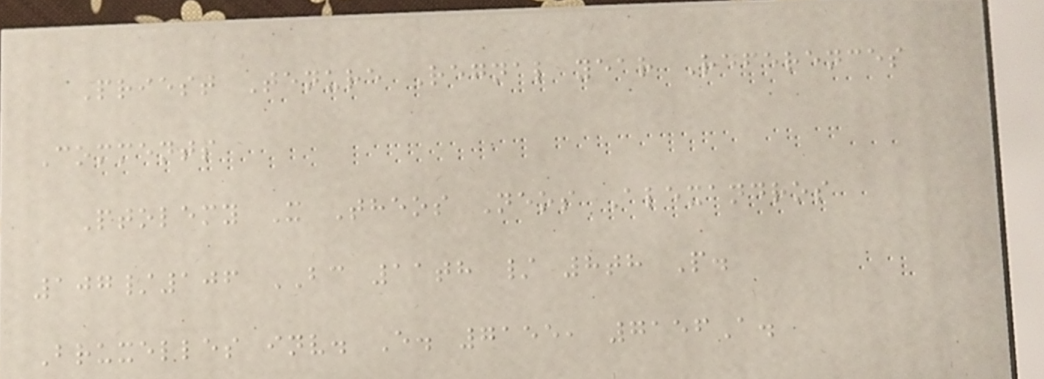Priest Tenure Regnal year References
Comments
Ptolemy X Theos Neos Alexandros
107/106 BC 11th / 8th P.
Bruxelles inv. E. 7155, 7156A.
